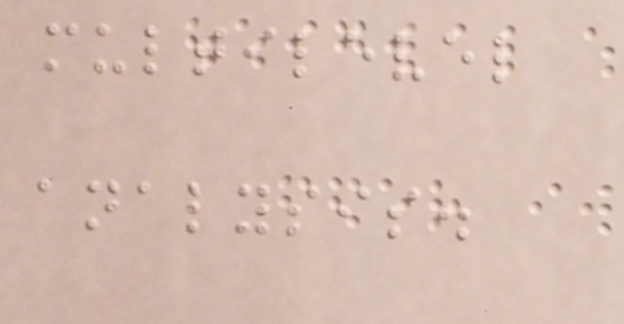multilevel
analysis.
